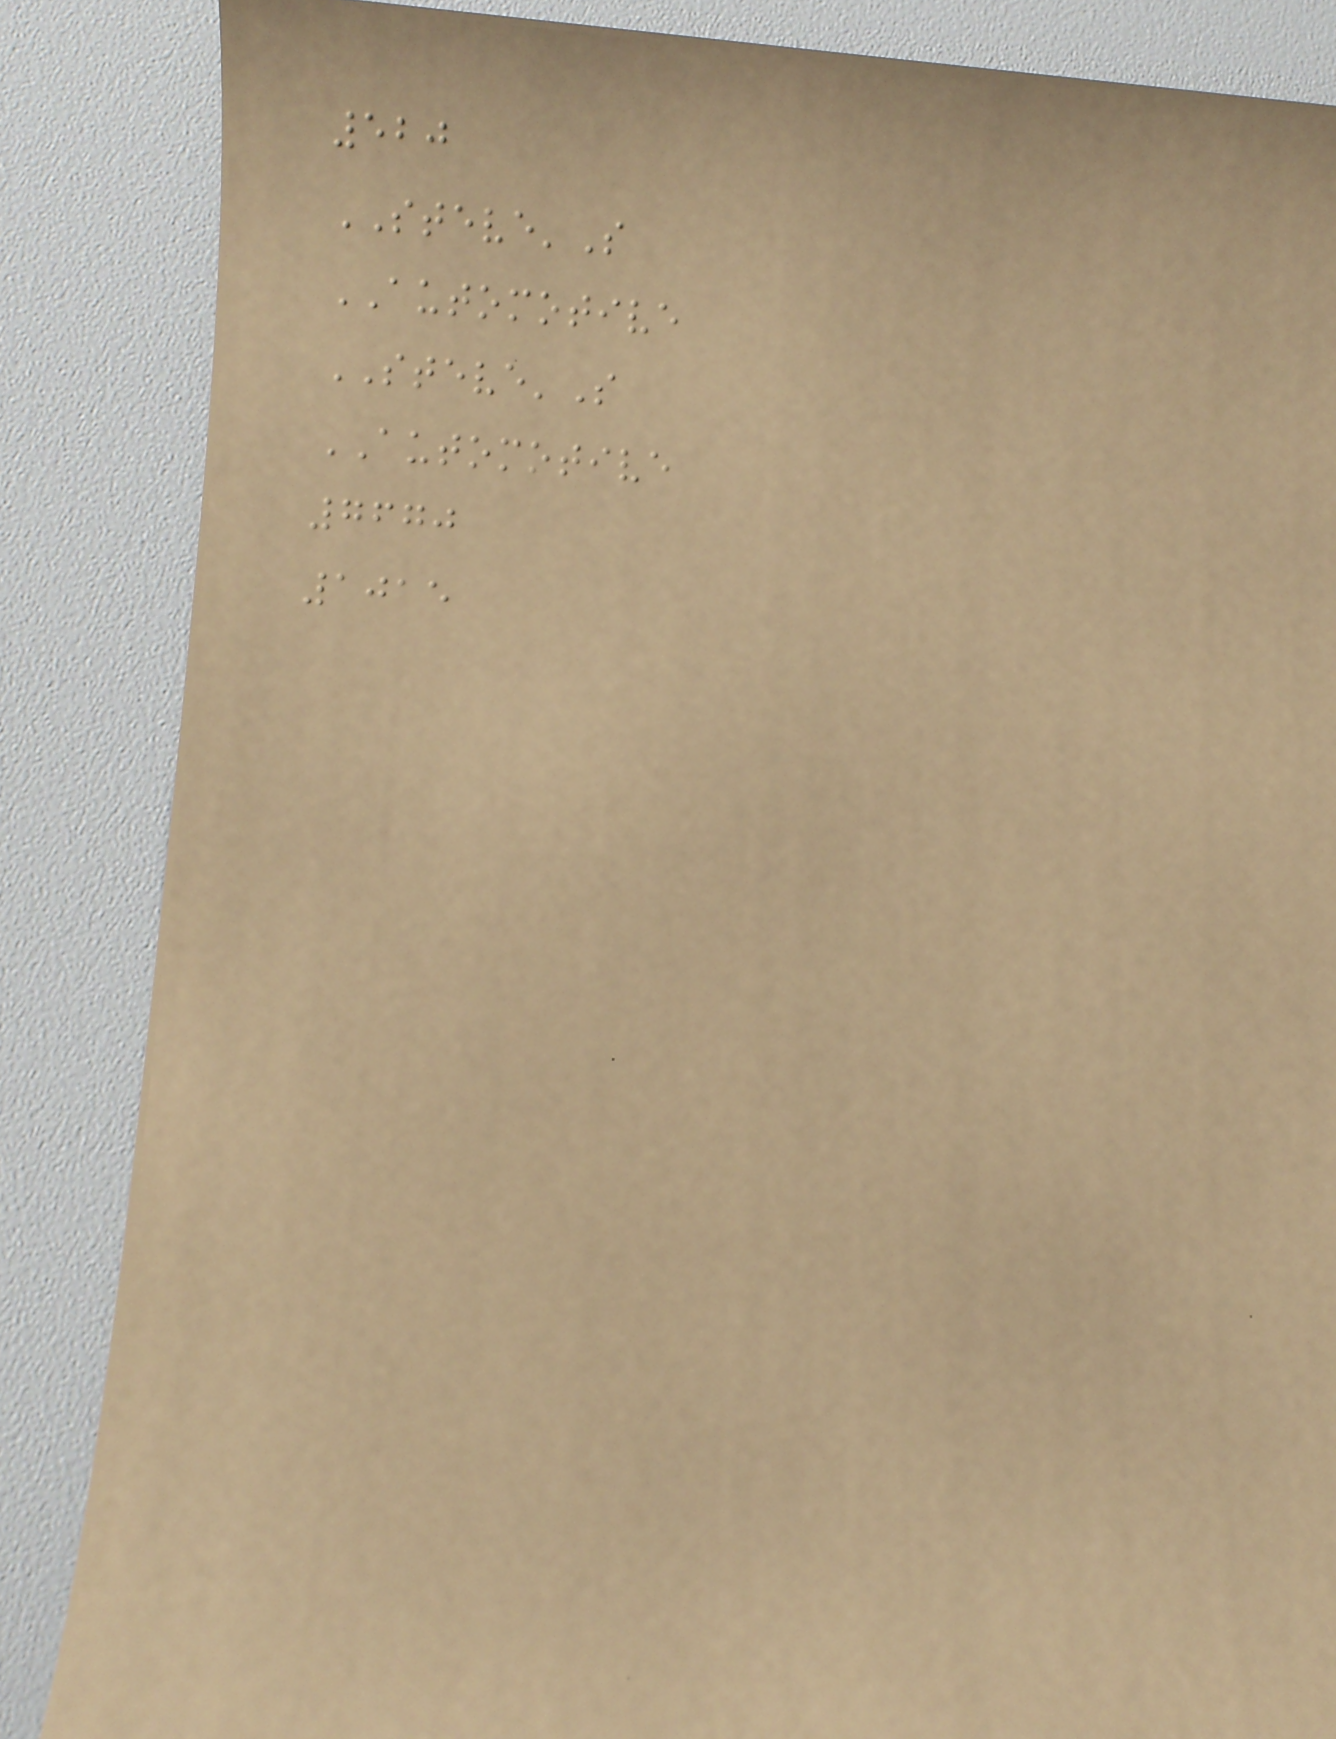520
STEVE'S
AUTOMOTIVE
STEVE'S
AUTOMOTIVE
7670
1015
